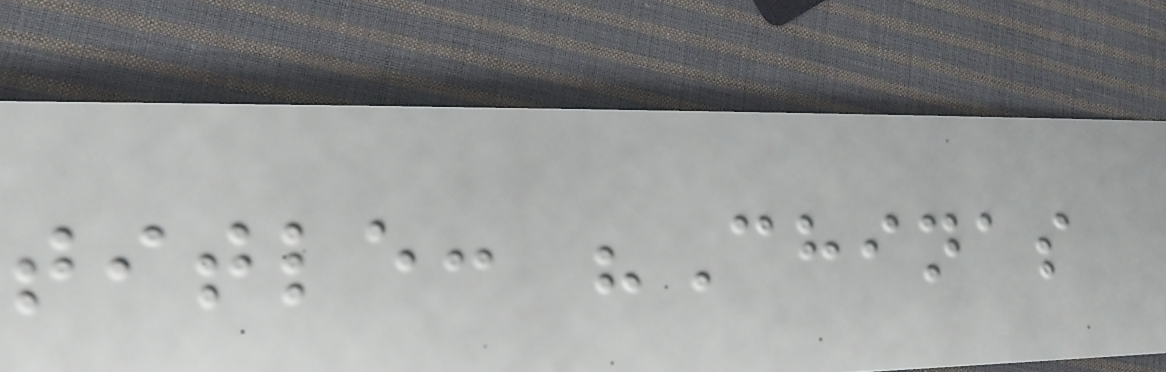title: "Chinas
